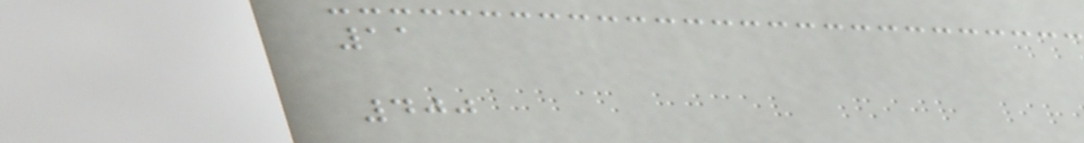11
400
